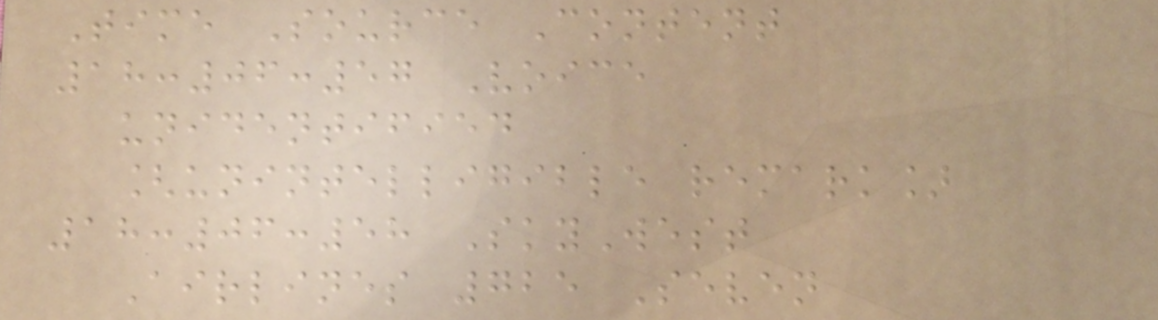Time Source Content
18:06:57 Voice
unidentified
[unintelligible remark]
18:06:58 SkyWest
Airlines 725 Seven
